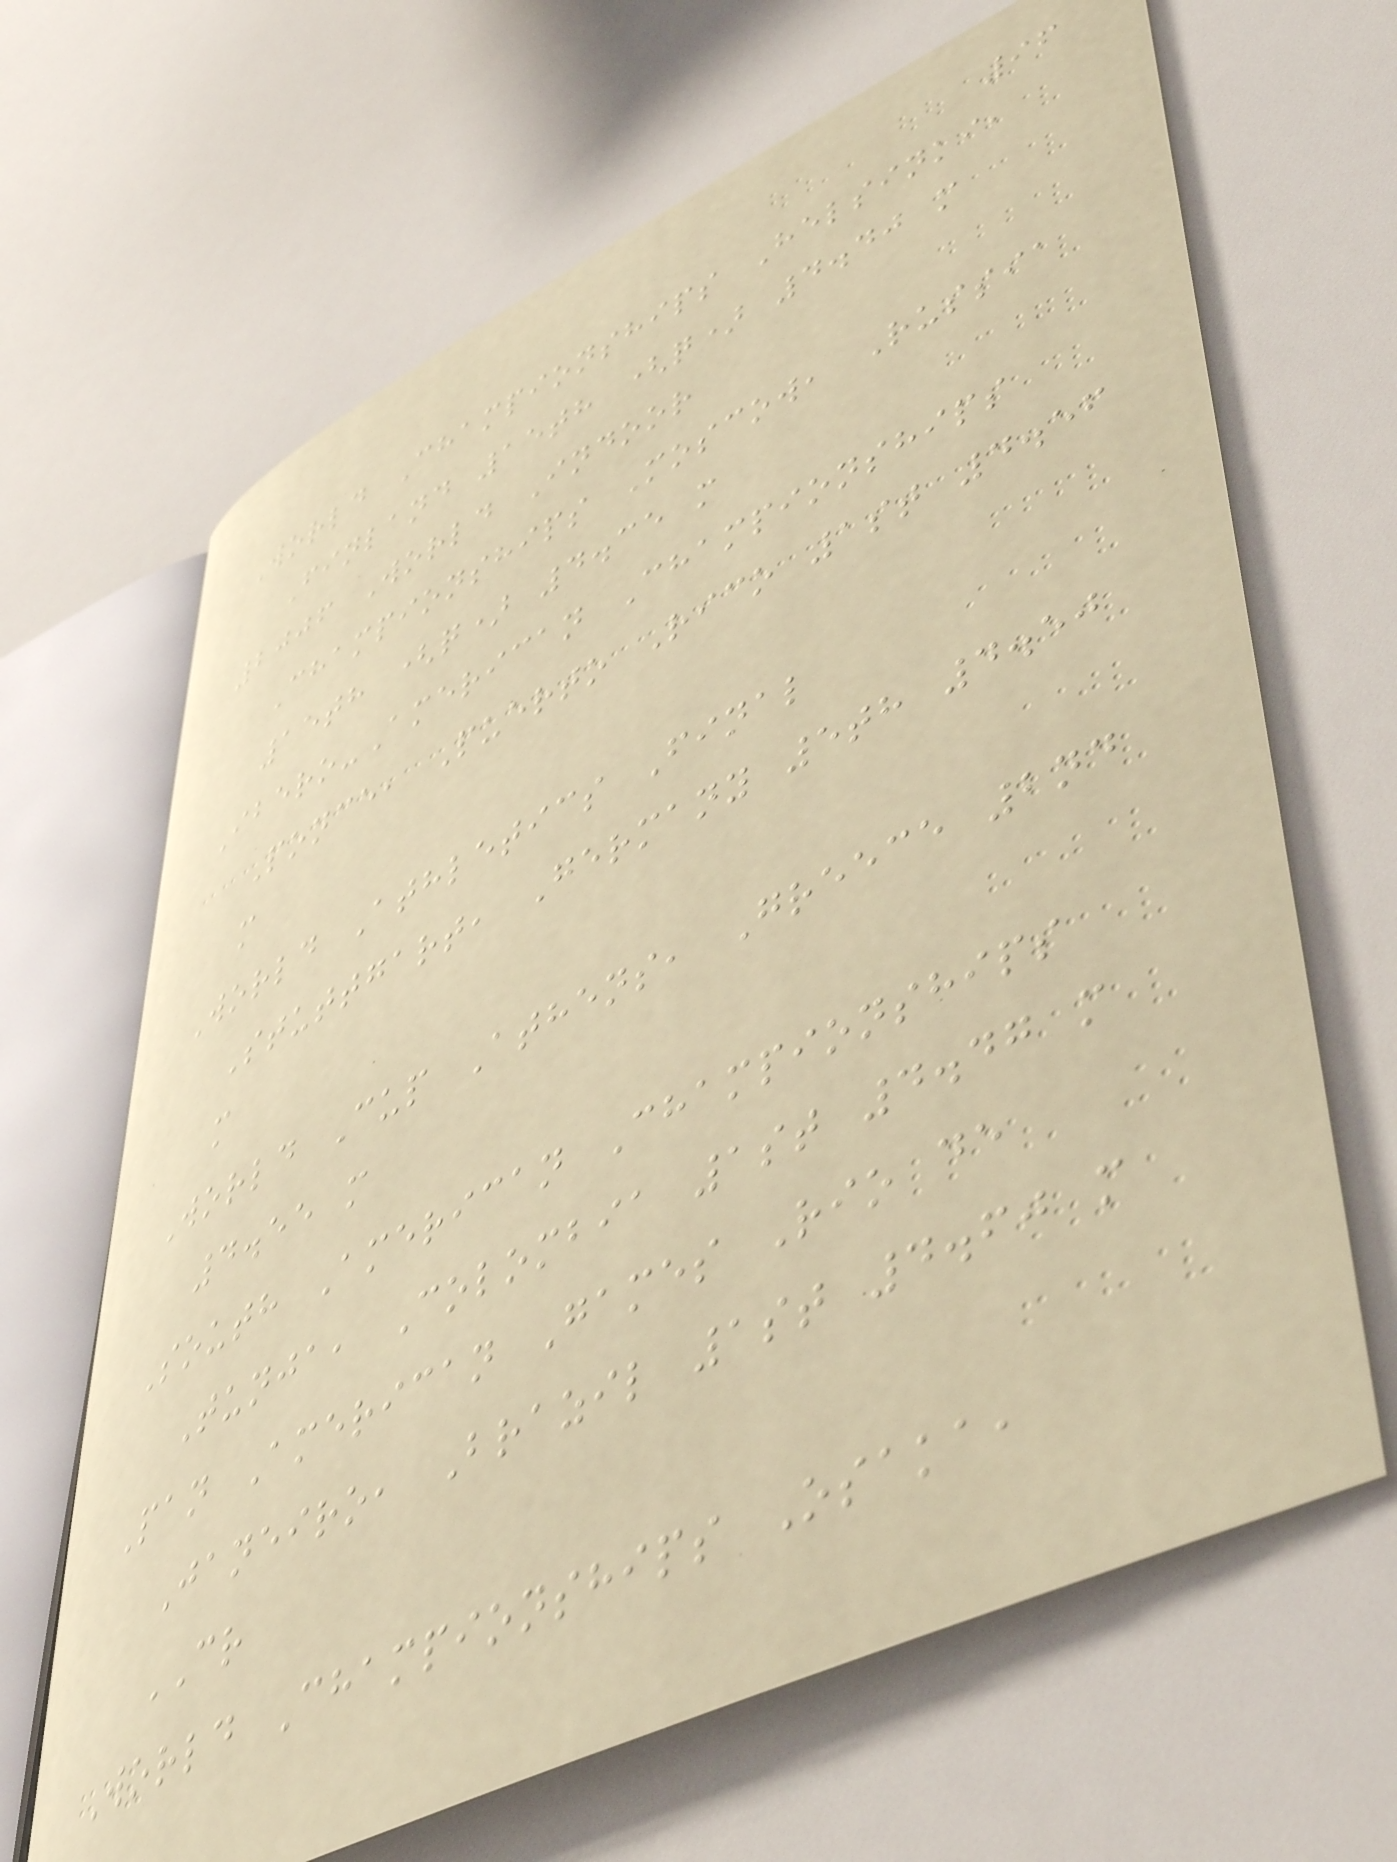96
World Championships Helsinki,
Finland 15th (q) 4.40 m
2006 World Indoor
Championships Moscow, Russia
15th (q) 4.35 m
Ibero-American Championships
Ponce, Puerto Rico 1st 4.56
m
World Athletics Final
Stuttgart, Germany 5th 4.50
m
World Cup Athens, Greece 2nd
4.55 m
South American Championships
Tunja, Colombia 1st 4.47 m
Pan American Games Rio de
Janeiro, Brazil 1st 4.60 m
CR
World Championships Osaka,
